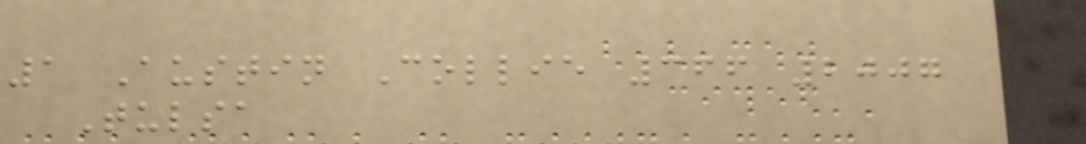1 Austin Collie 366 2007
Tulsa
